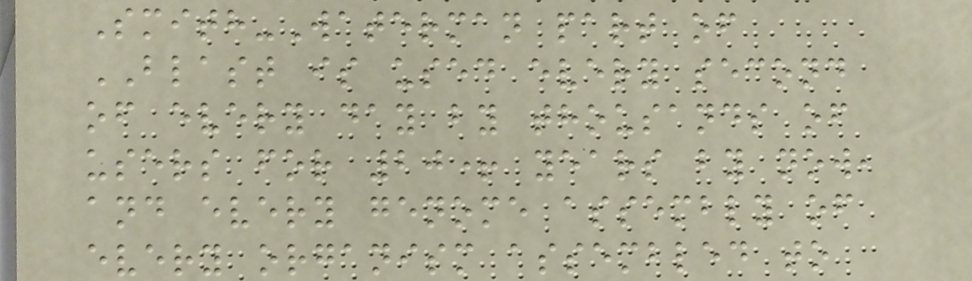Smith-Waterman part of
BLAST is used every second
of every day by thousands of
users for 20+ years by now,
and every genome assembly of
every organism assembled to
